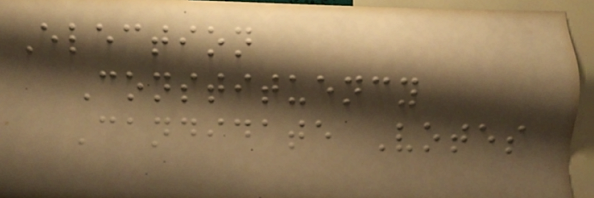Election
Constituency
Candidate Votes
